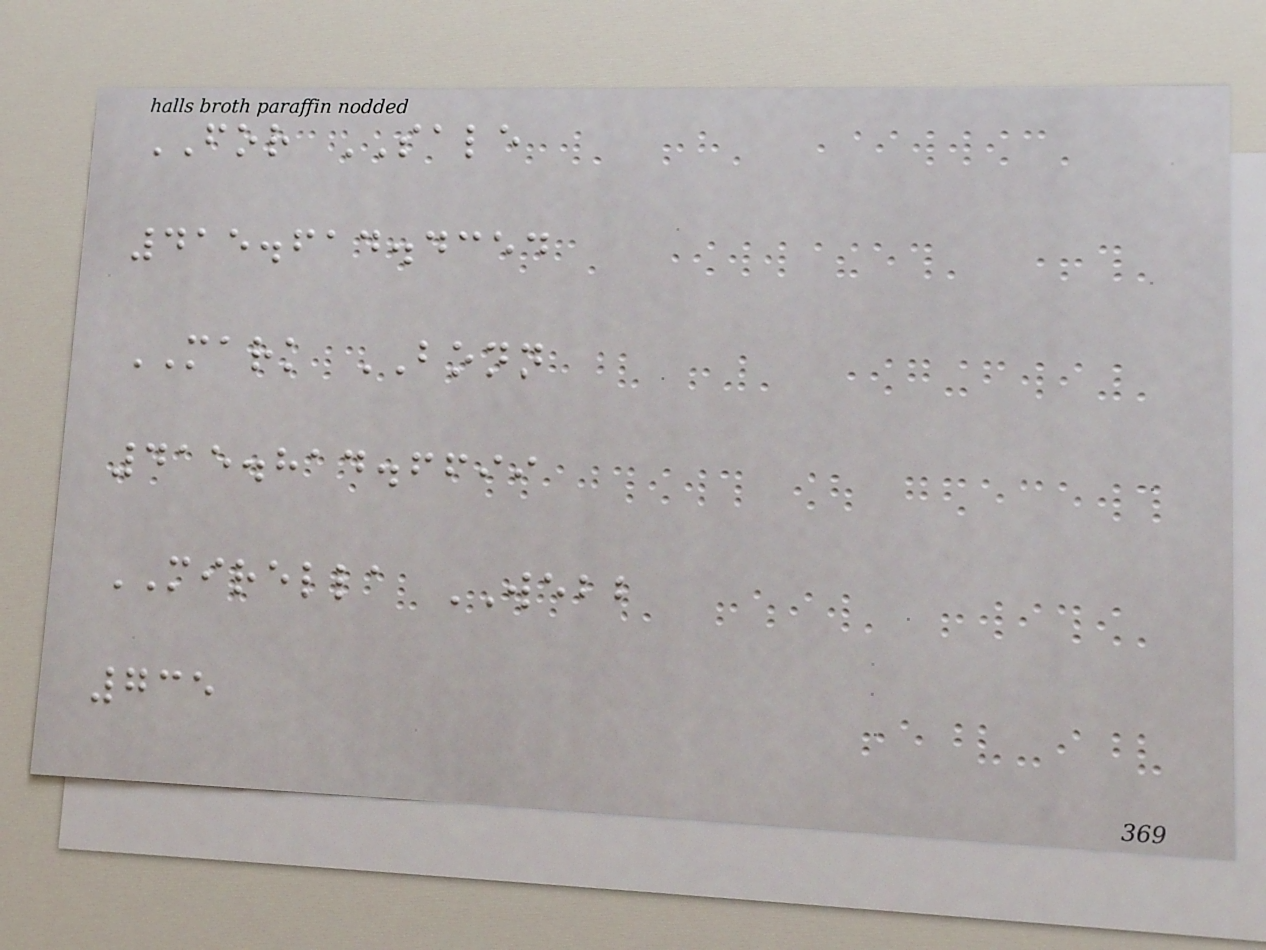FOR SALE
415.614.4354
MARK BONN
415.814.6699
MIRELLA WEBB
735
